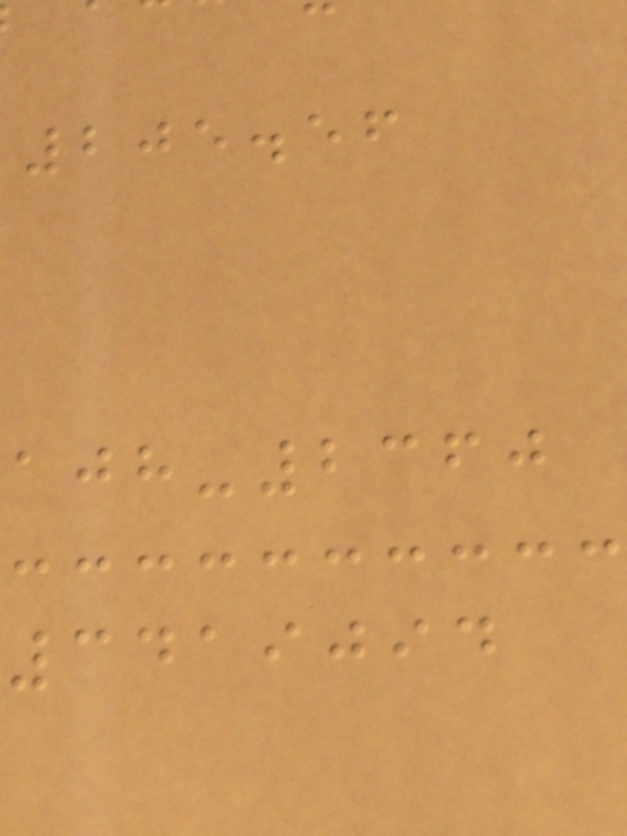205.56
-2360
3419094
